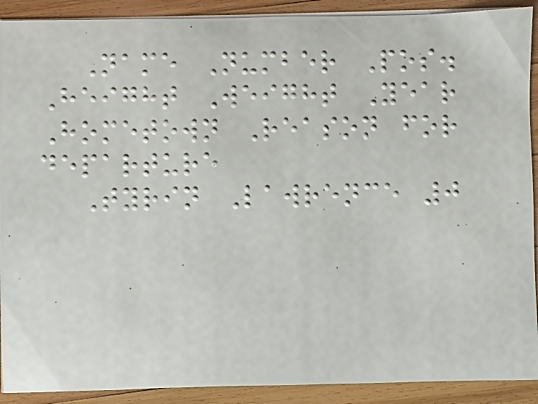Name Number Pos.
Height Weight Year
Hometown Reason for
departure
Tyrin Lawrence 0
